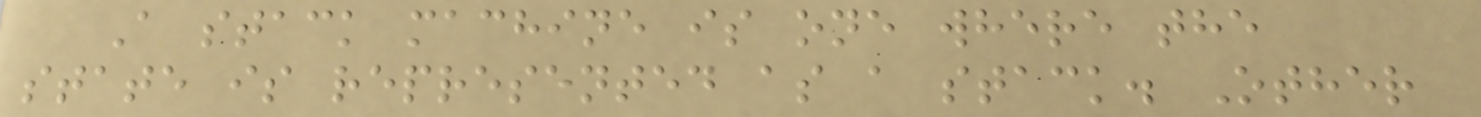A stack machine is one where the
state is represented as a stack. Other
